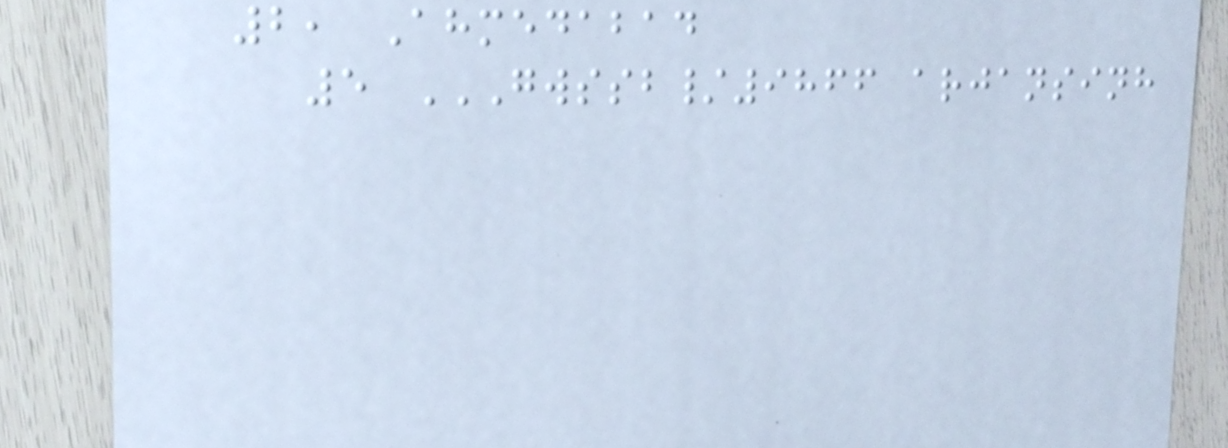2, Ahmedabad
5 GWSSB/9866 ARJANSINH
